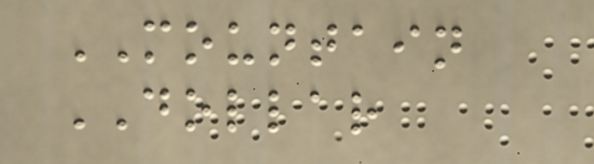MOUNTAIN
DOLLAR
